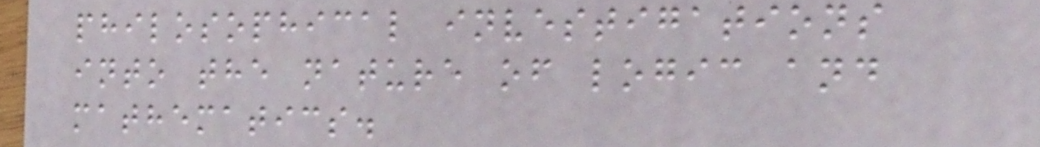philosophical investigations
into the nature of logic and
mathematics.
